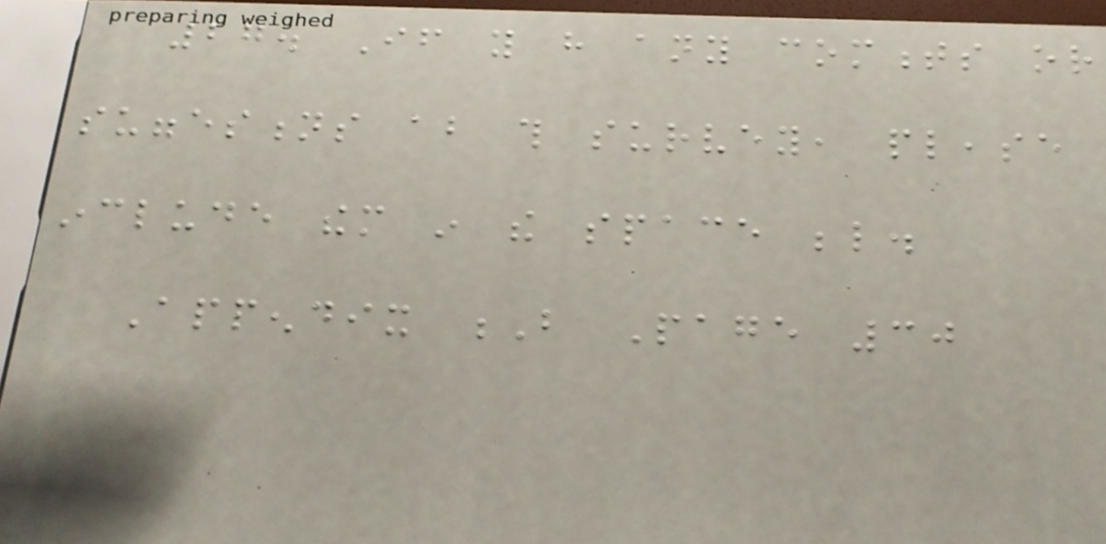27. If you have any comments or
suggestions about this survey, please
include them in the space below.
Appendix B Page 30
